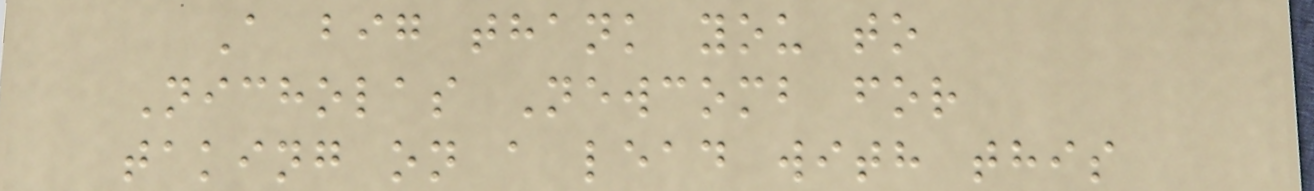A big thank you to
Nicholas Newcomb for
taking on a lead with this
